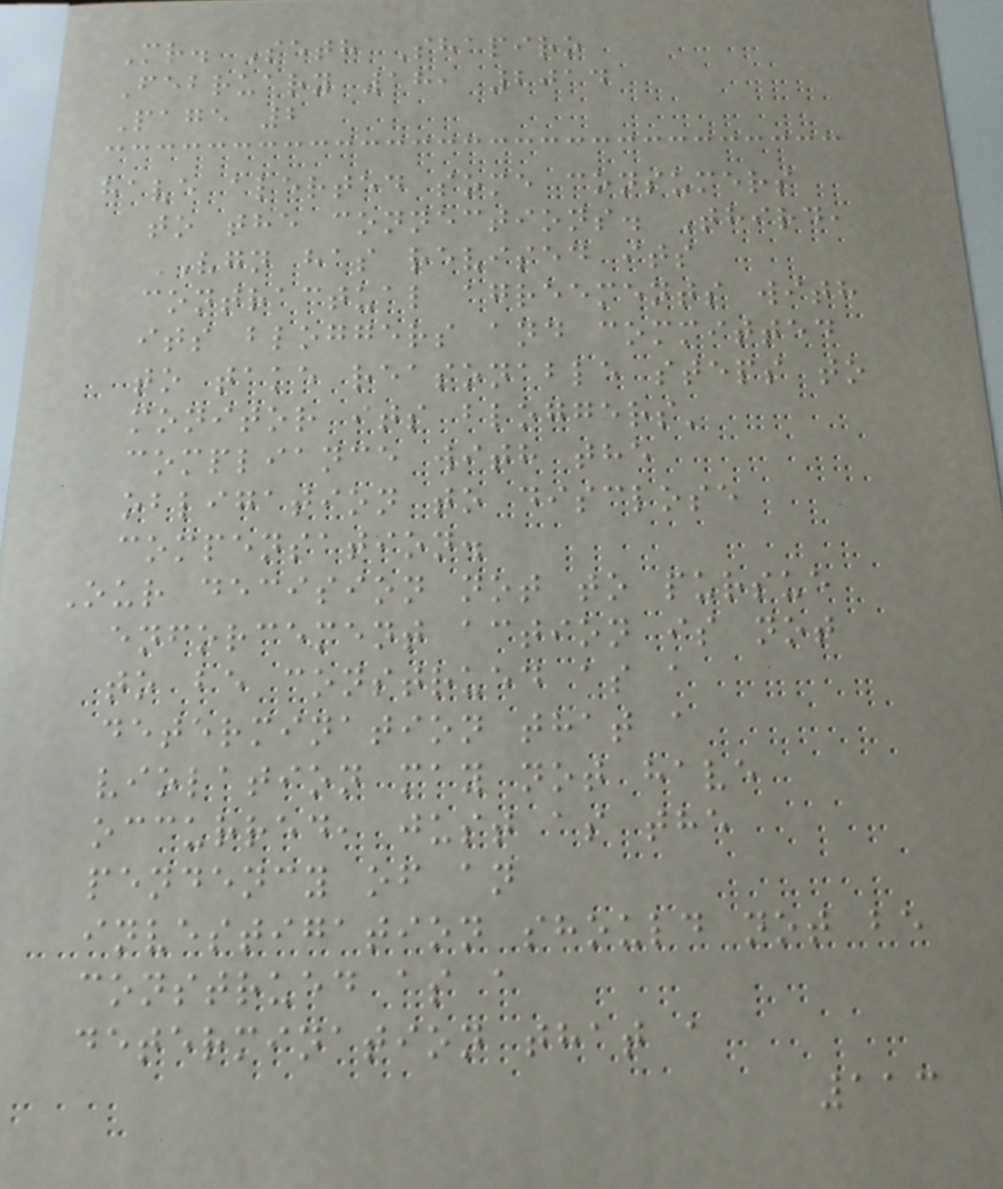Mr. Seth Shapiro
February 18, 2014
Page 2
have alerted some consumers
to the connections. Third,
VGN has revised its
contractual agreements with
its bloggers and committed
to take reasonable steps to
monitor its bloggers'
compliance with the
obligation to disclose
compensation.
Our decision not to pursue
enforcement action is not
to be construed as a
determination that a
violation may not have
occurred, just as the
pendency of an
investigation should not be
construed as a
determination that a
113
